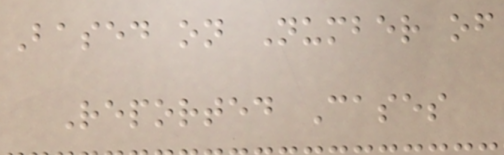Based on Number of
Reported Cases
